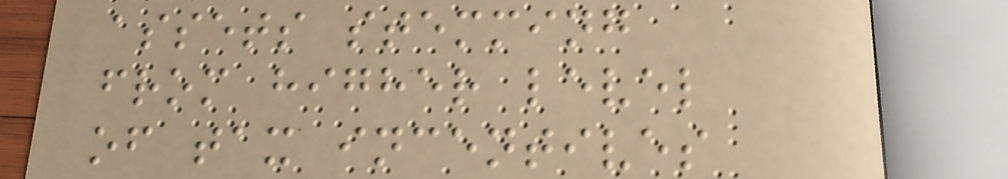assets stemming
from higher level
of tax incentives
